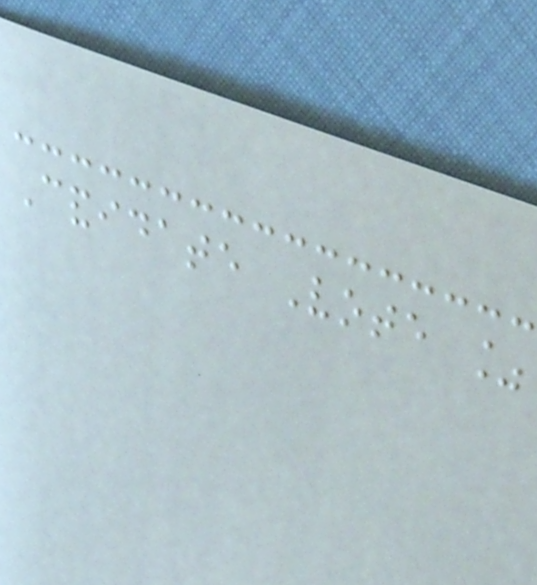Candidate Vote %
